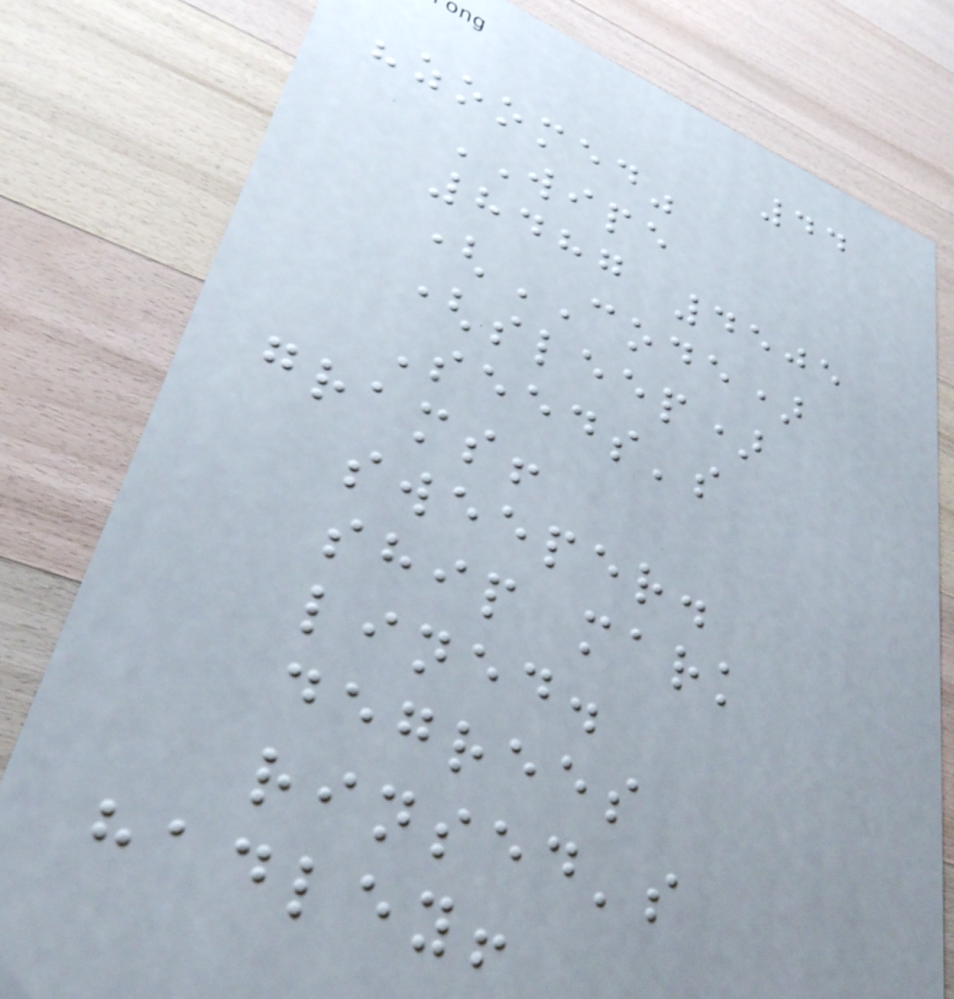44
"zoomed"
WIPE
8487 4505
(CODE)
(sleep)
Seeds's
grams!
sweeper.
ship mark
lined.
degrees
rinsed's
hadley!
